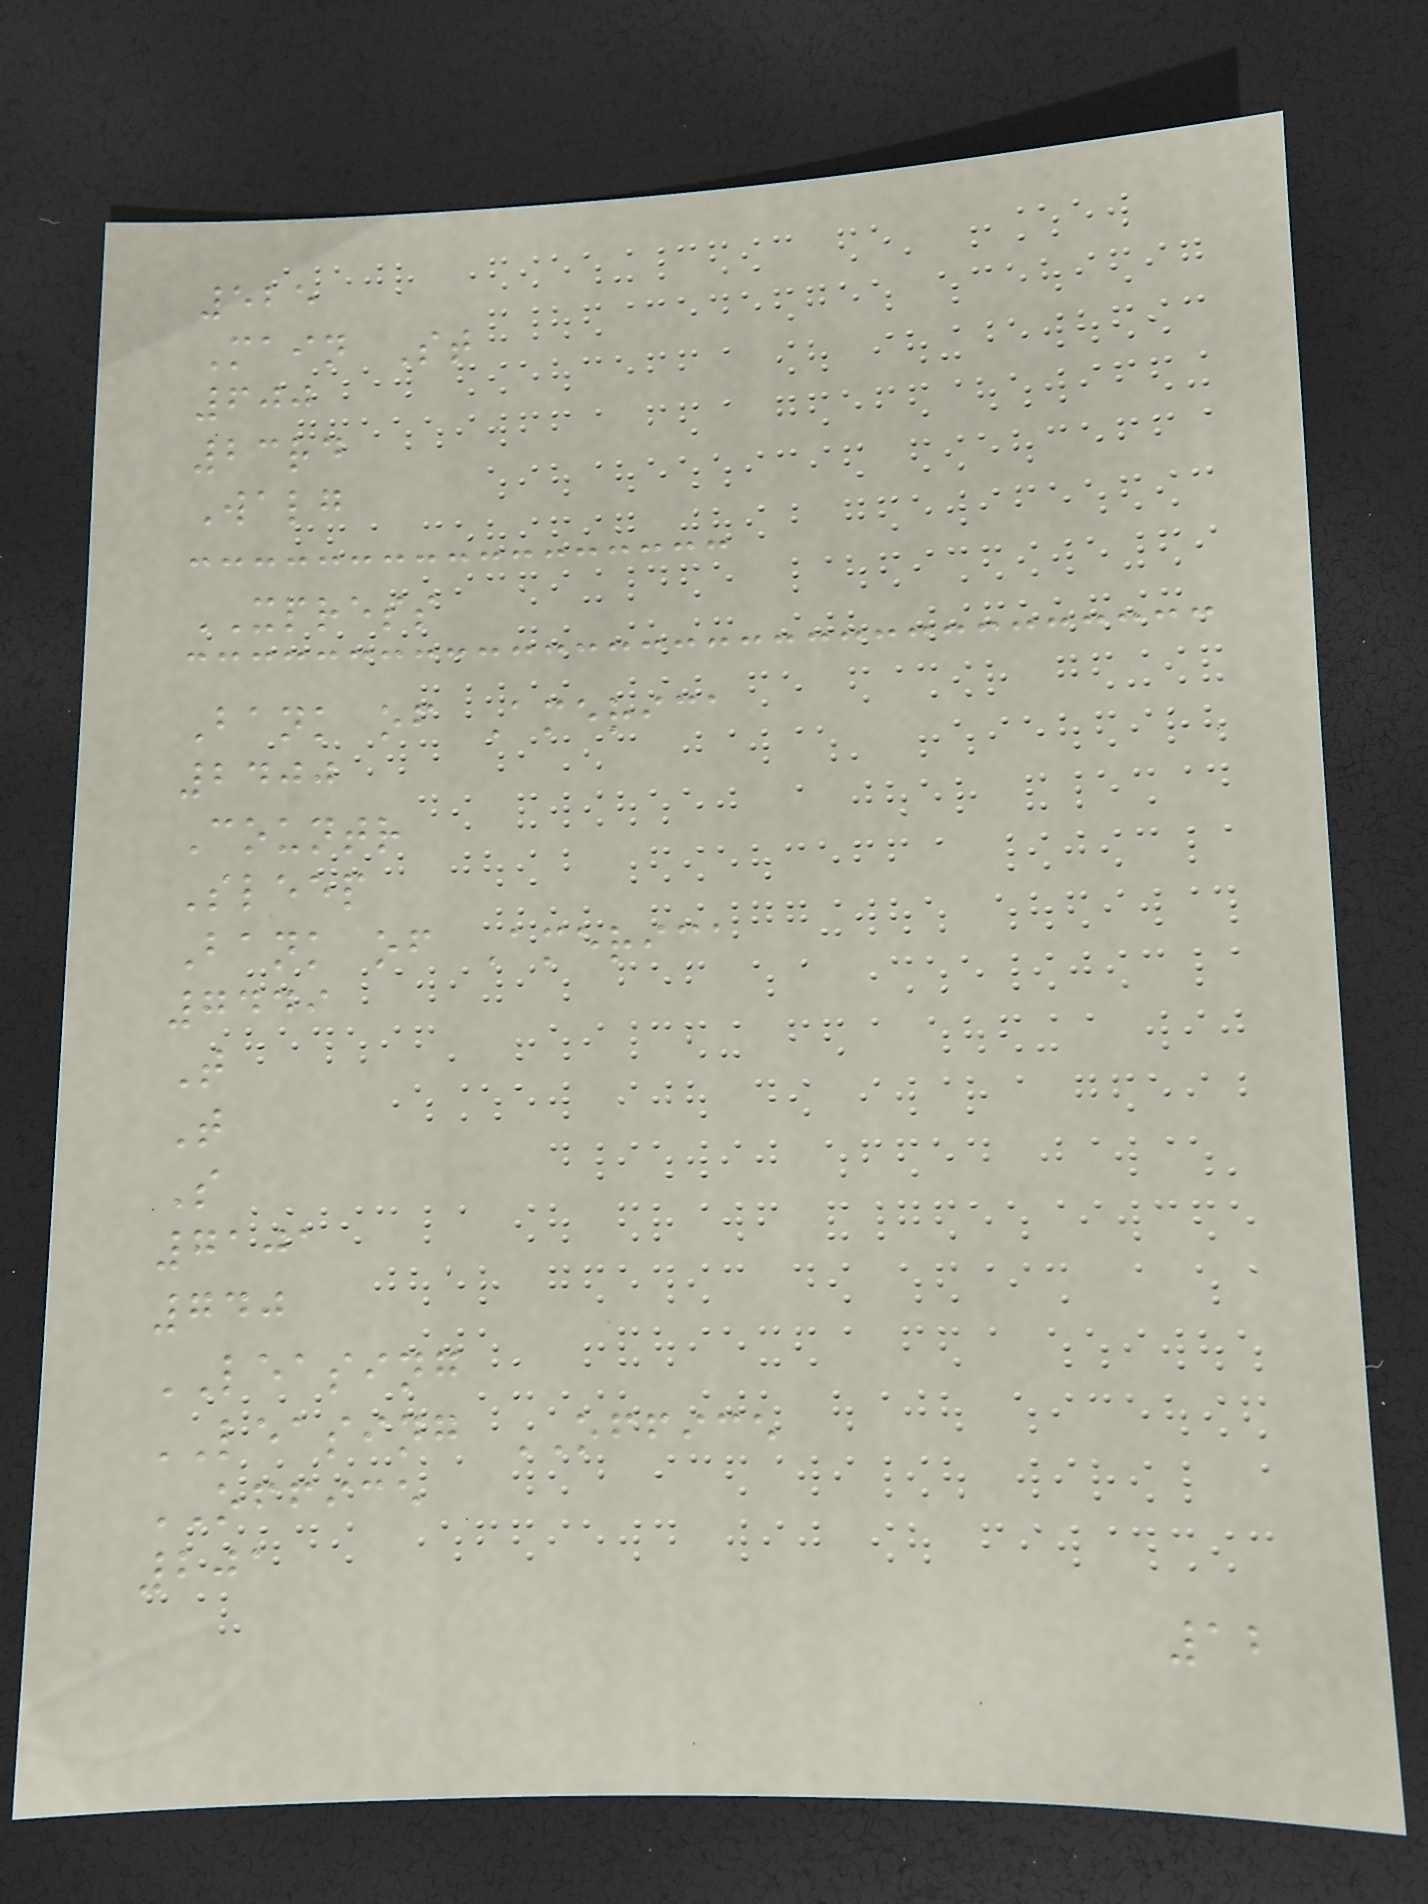525
Main St
600
23rd
Walg
XPRESS
Bank of America
2400
Countr
Sleep
Bank of America
7449
T
T
S
7101
740
LEASING
LEASING OFFICE
OFFICE
201
12
